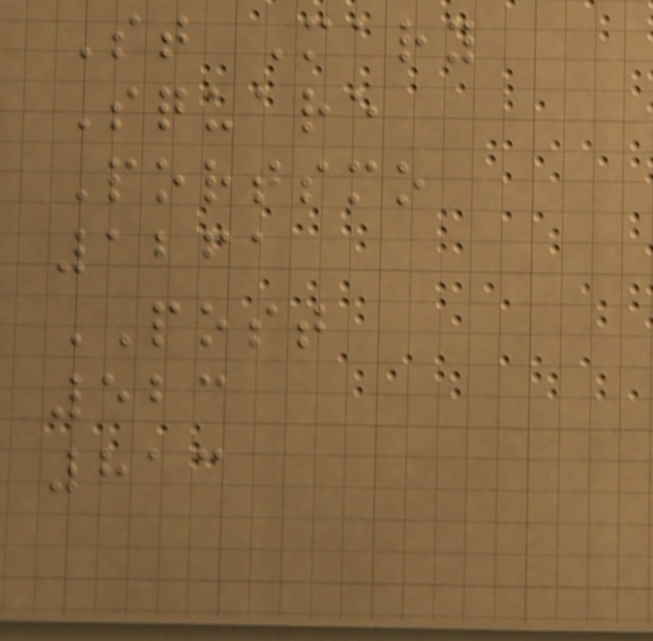St Mary
Square
Portsmo
1261
POST
523
813
